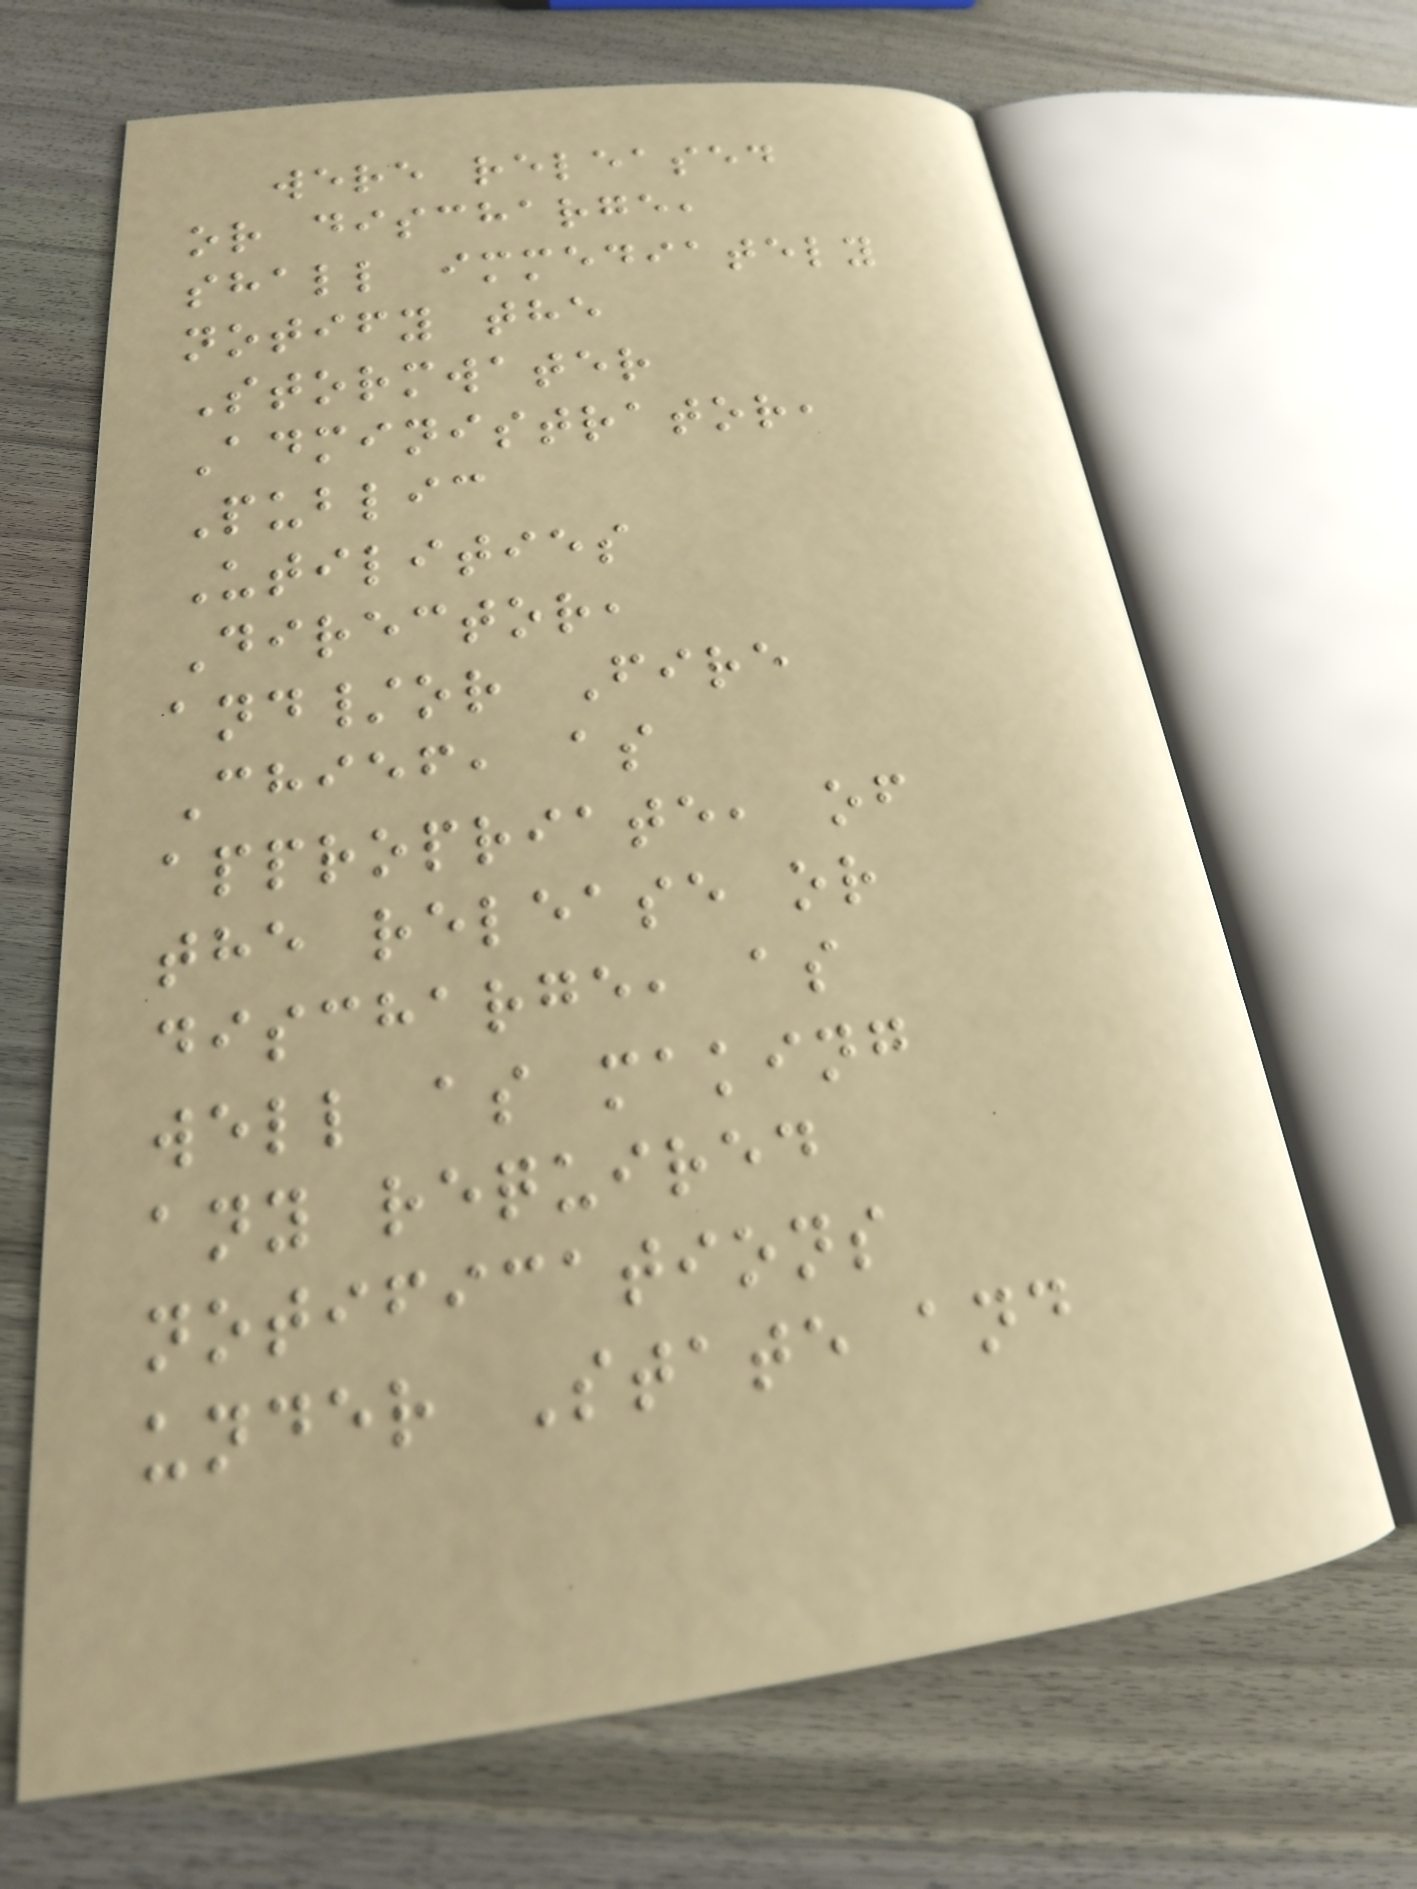were released
or discharge,
shall immediately
notify the
Stormwater
Administrator,
Public
Utilities
Director,
and/or Fire
Chief, as
appropriate, of
the release or
discharge, as
well as making
any required
notifications
under State and
